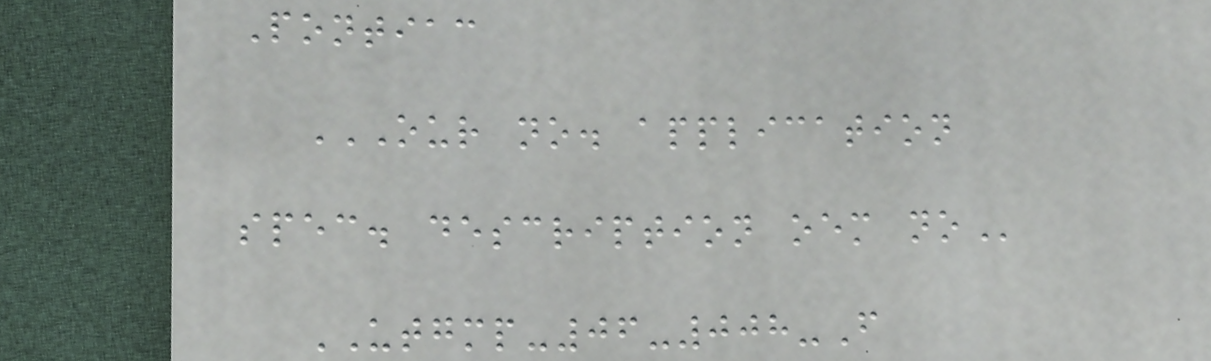Pontiac
OUR NO. APPLICATION
SPEC. DESCRIPTION OEM NO
UTGMP-06-008-F
